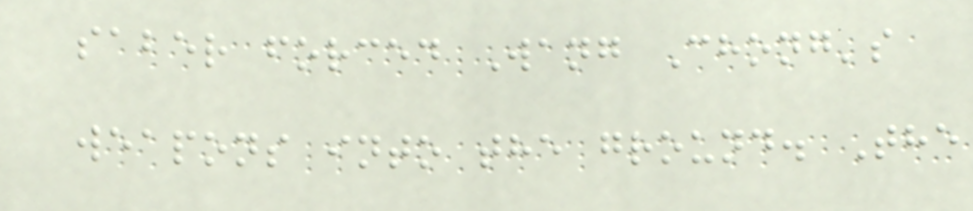saber forced Wang Chong's
weapons into the ground. The
